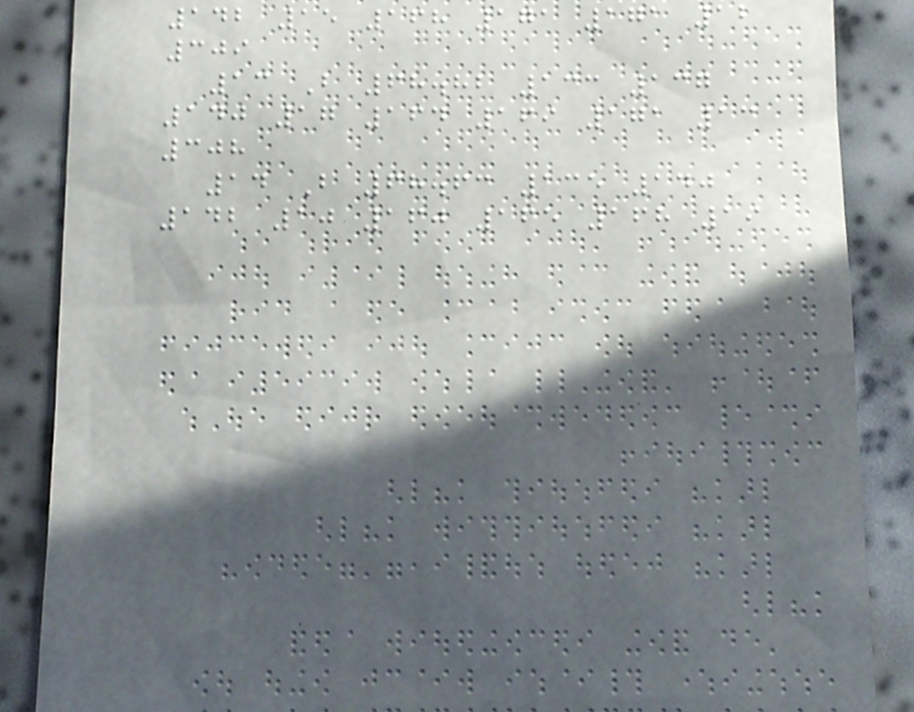142 15 168 171 171 12
309
13 B 68.82 133 137
140 17 164 169 171 13
308
14 B 68.63 135 140
142 10 160 165 168 19
